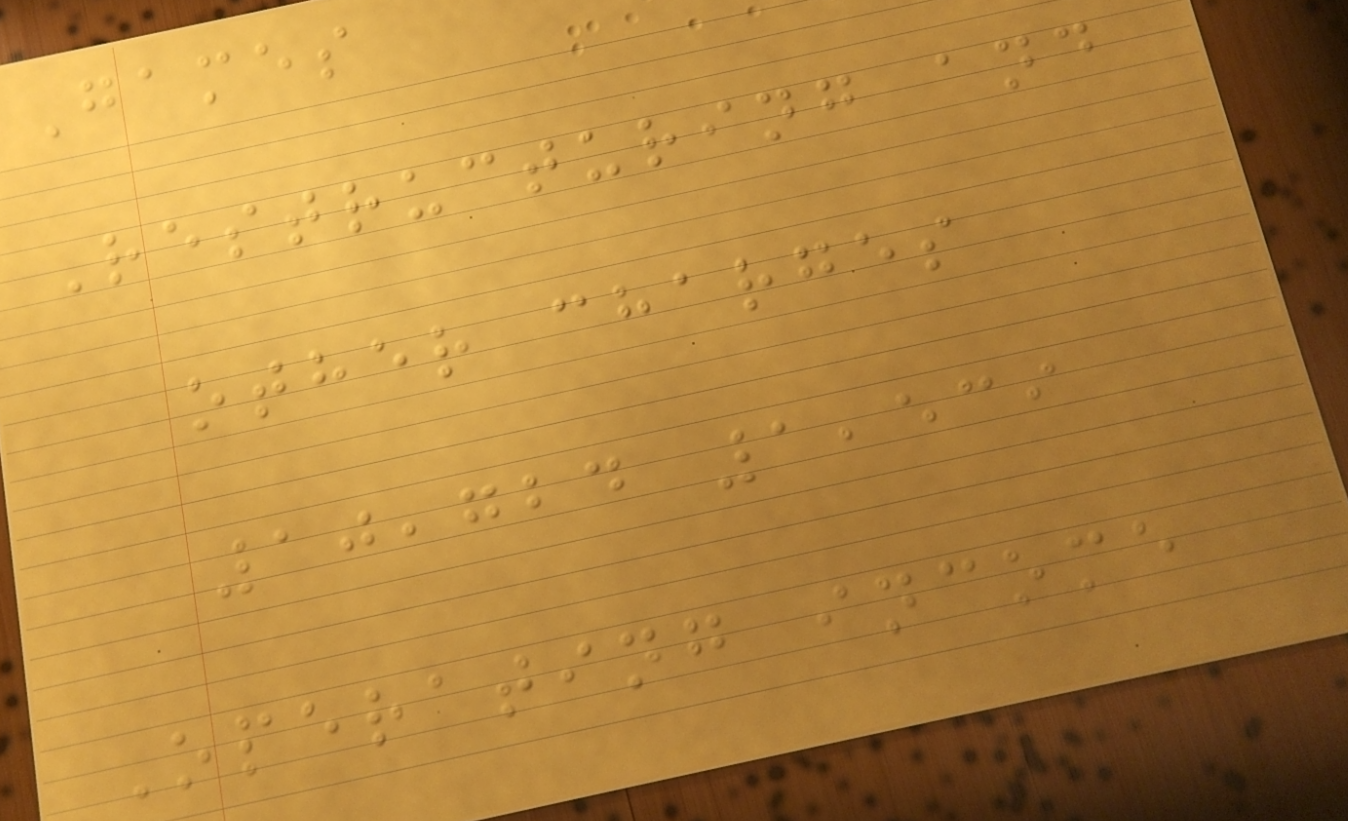Games
Restructuring and
other charges
10,724 1,539
Operating income
